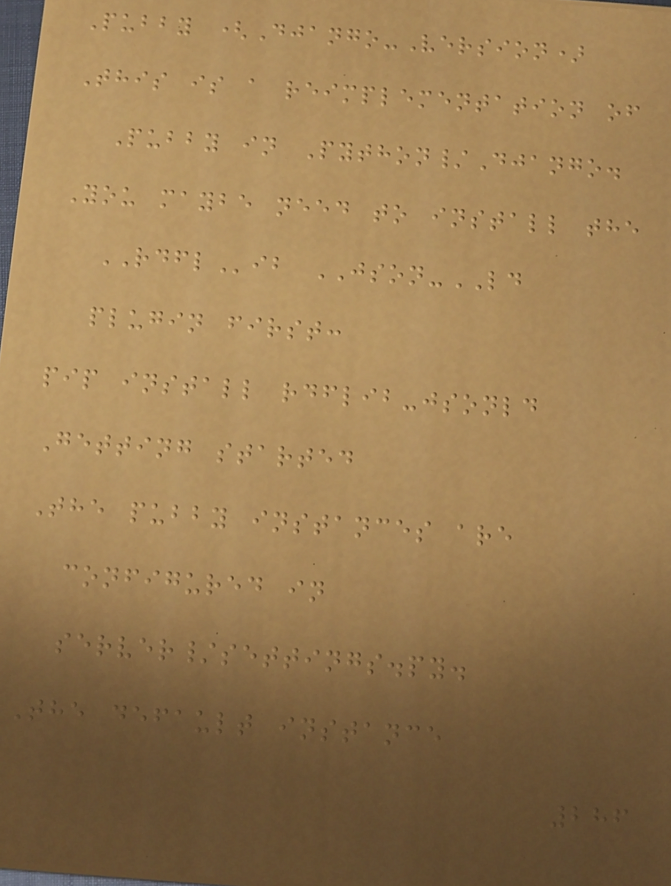Pubby (Django-Version)
This is a reimplementation of
Pubby in Python/Django.
You maybe need to install the
RDFLib JSON-LD
plugin first:
pip install rdflib-jsonld
Getting started
The pubby instances are
configured in
server/settings.py.
The default instance
286
